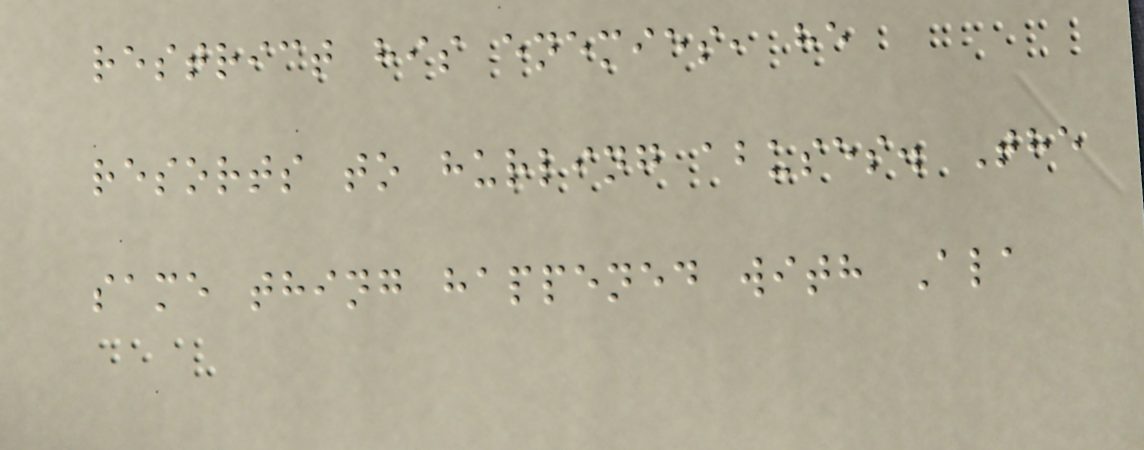restrict his enemies, he
resorts to hurling abuses. The
same thing happened with Ala
